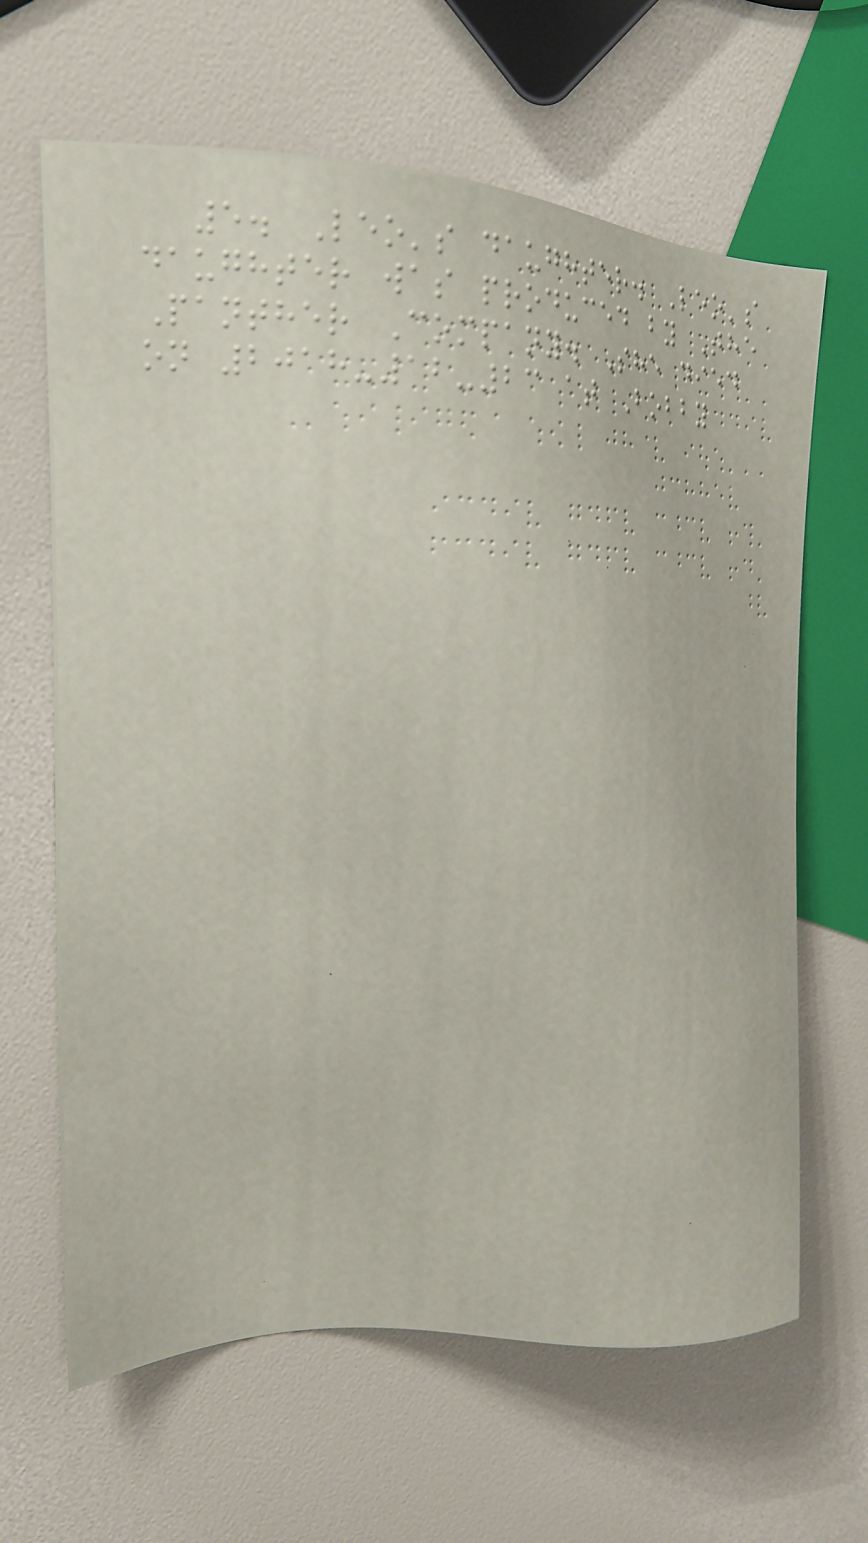5. Leo's daughter. Leo's
daughter was produced by The
Panther Company. She died
on 2018-12-23 at Bobby
